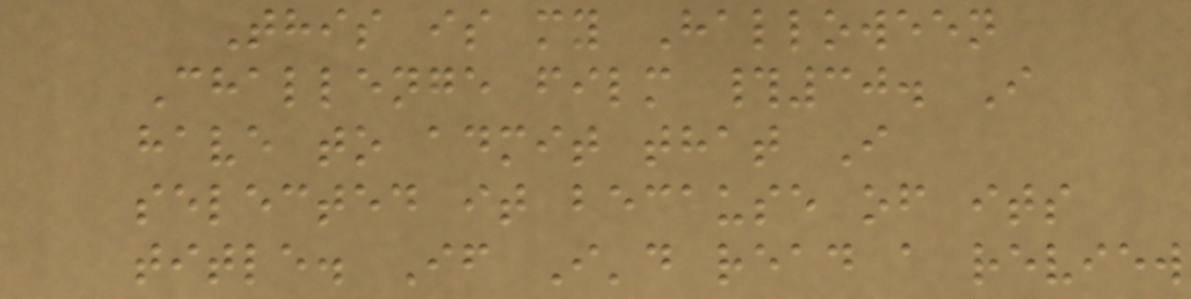This is my Halloween
Challenge film #30. I
have to admit that I
selected it because of its
title. If I'd read a review
